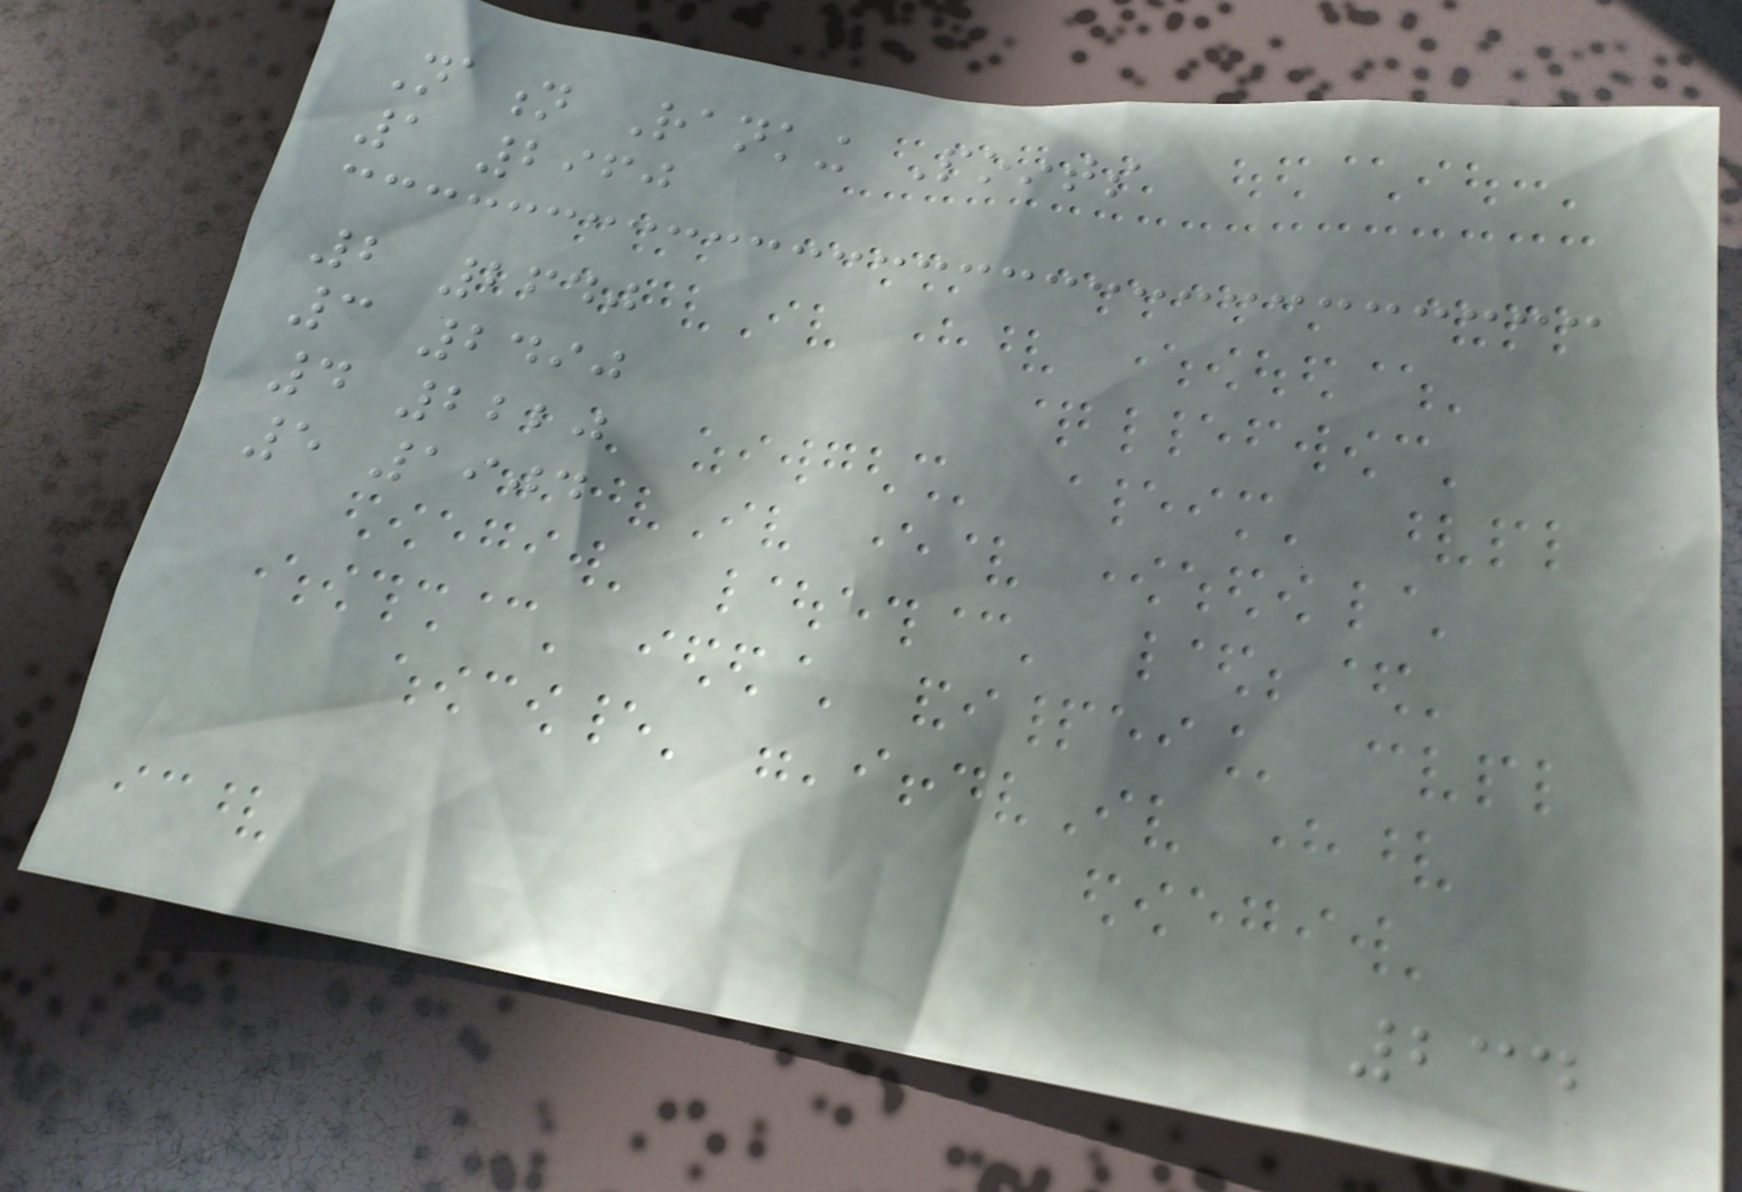Nation Ranking Points
1 2960
2 2640
3 2490
4 2220
5 1904
234
